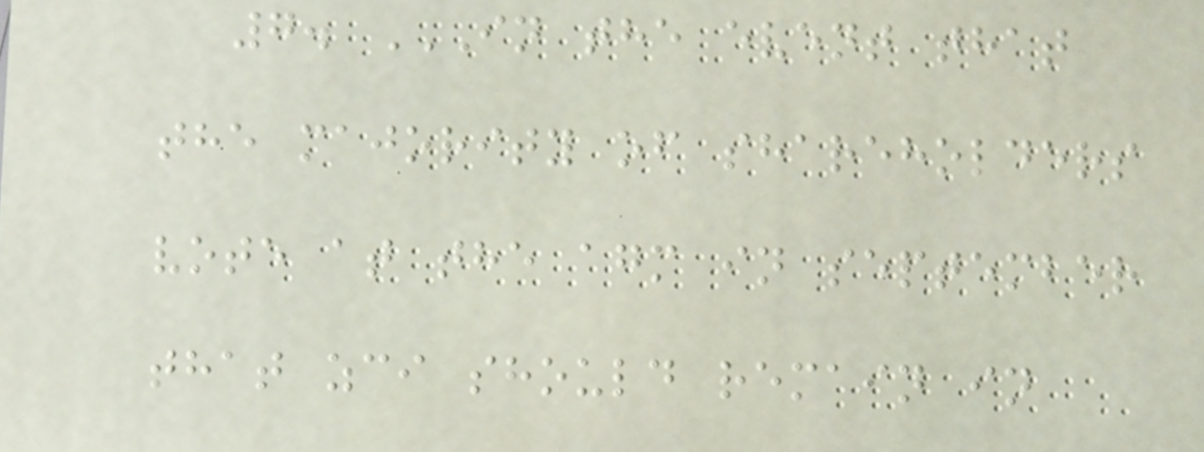7. IN THE EVENT THAT
THE MAJORITY OF SHAREHOLDERS
VOTE AT THE AGM IN SEPTEMBER
THAT ZCI SHOULD REMAIN IN
